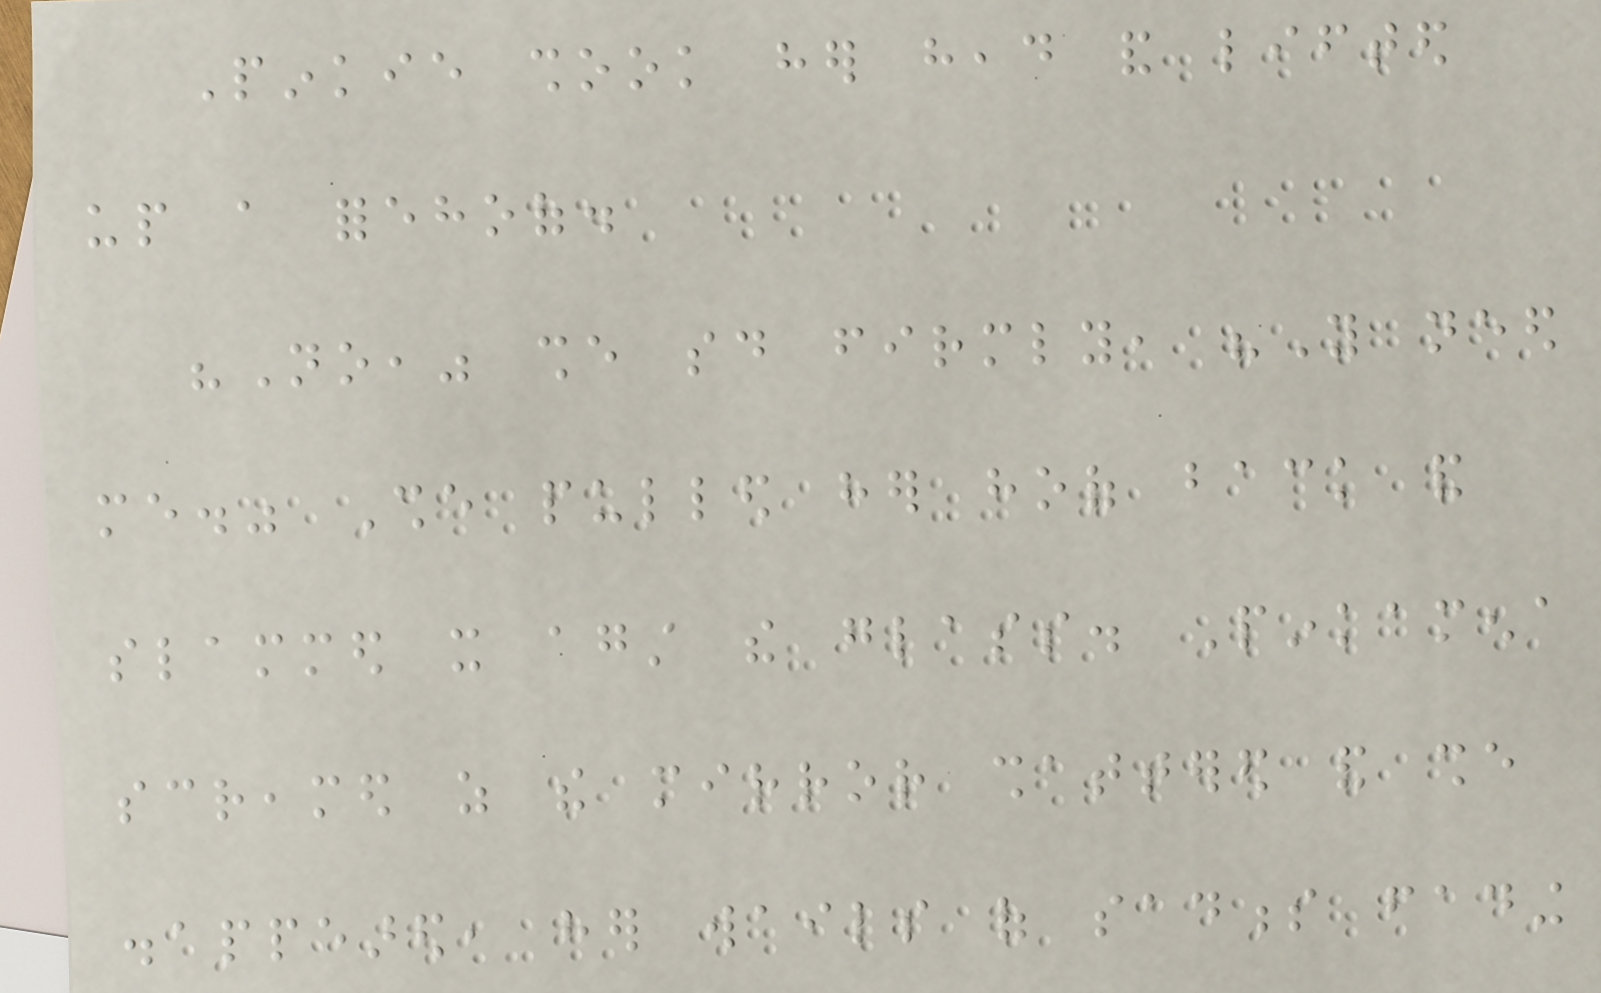Pinkie shook her head and lifted
up a forehoof.
"No," she said firmly, "You need
me." She pulled her hoof back and
slammed it against the glass. Pinkamena
screamed as the mirror shattered and she
disappeared, her wails of sadness fading
